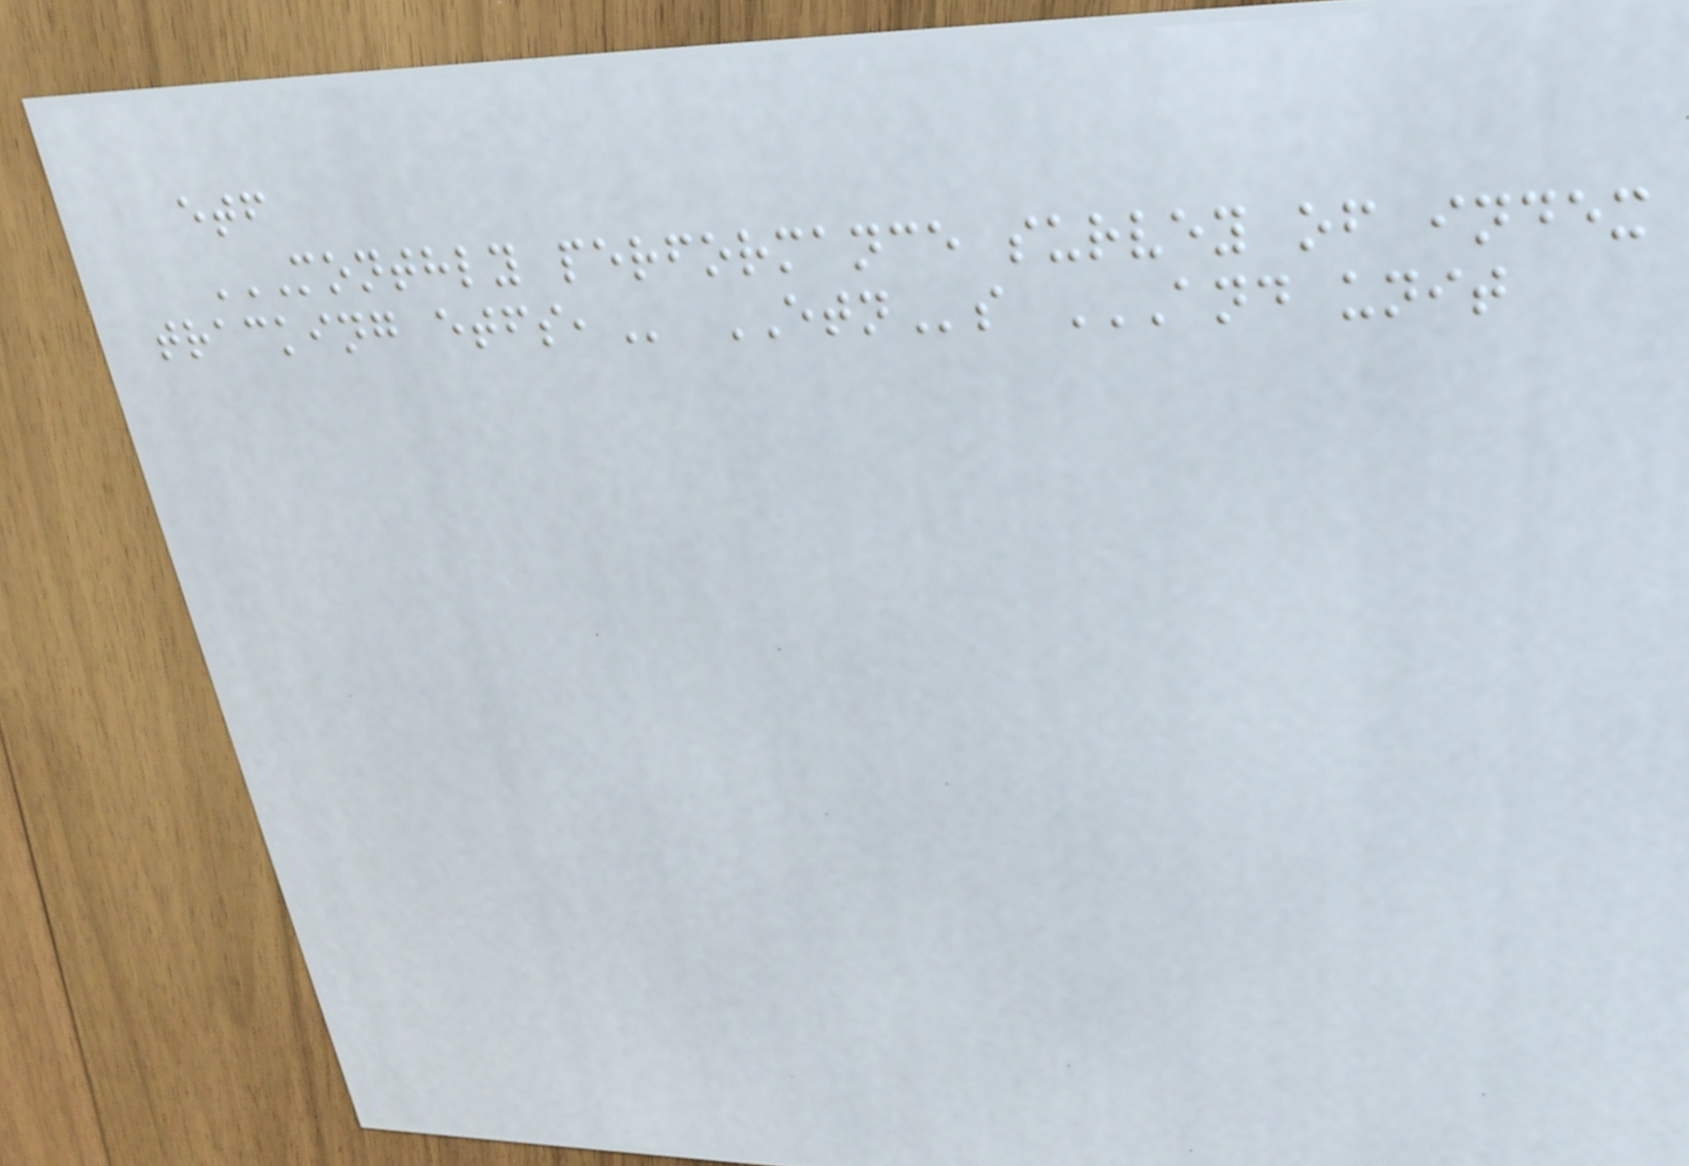etf
MONTHLY PERFORMANCE SURVEY OF INDEX
TRACKING ETFS, ETNs AND UNIT
